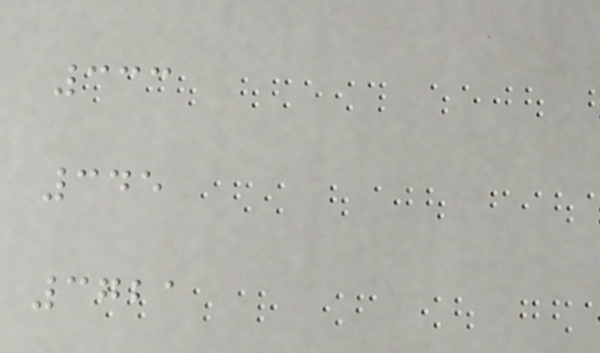333
345
3721
